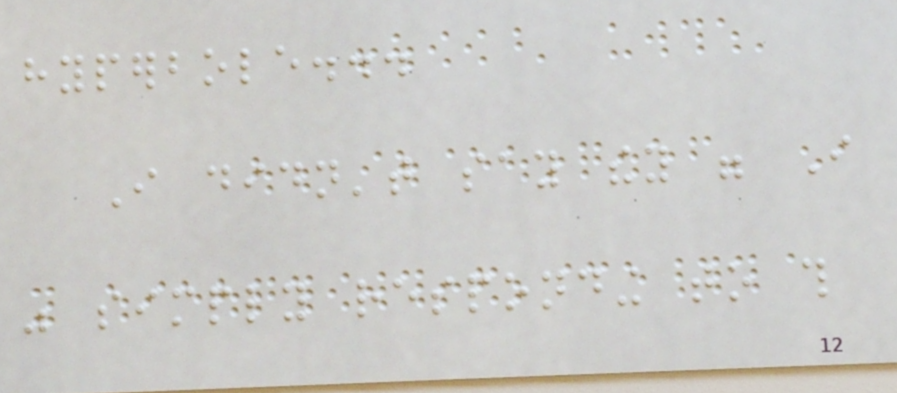hyperbole...
I didn't say they were I
was simply responding to this
